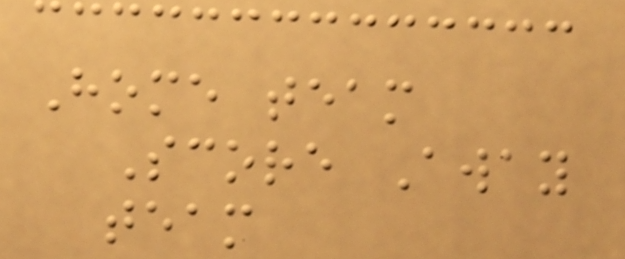Home team
Score Away
team
